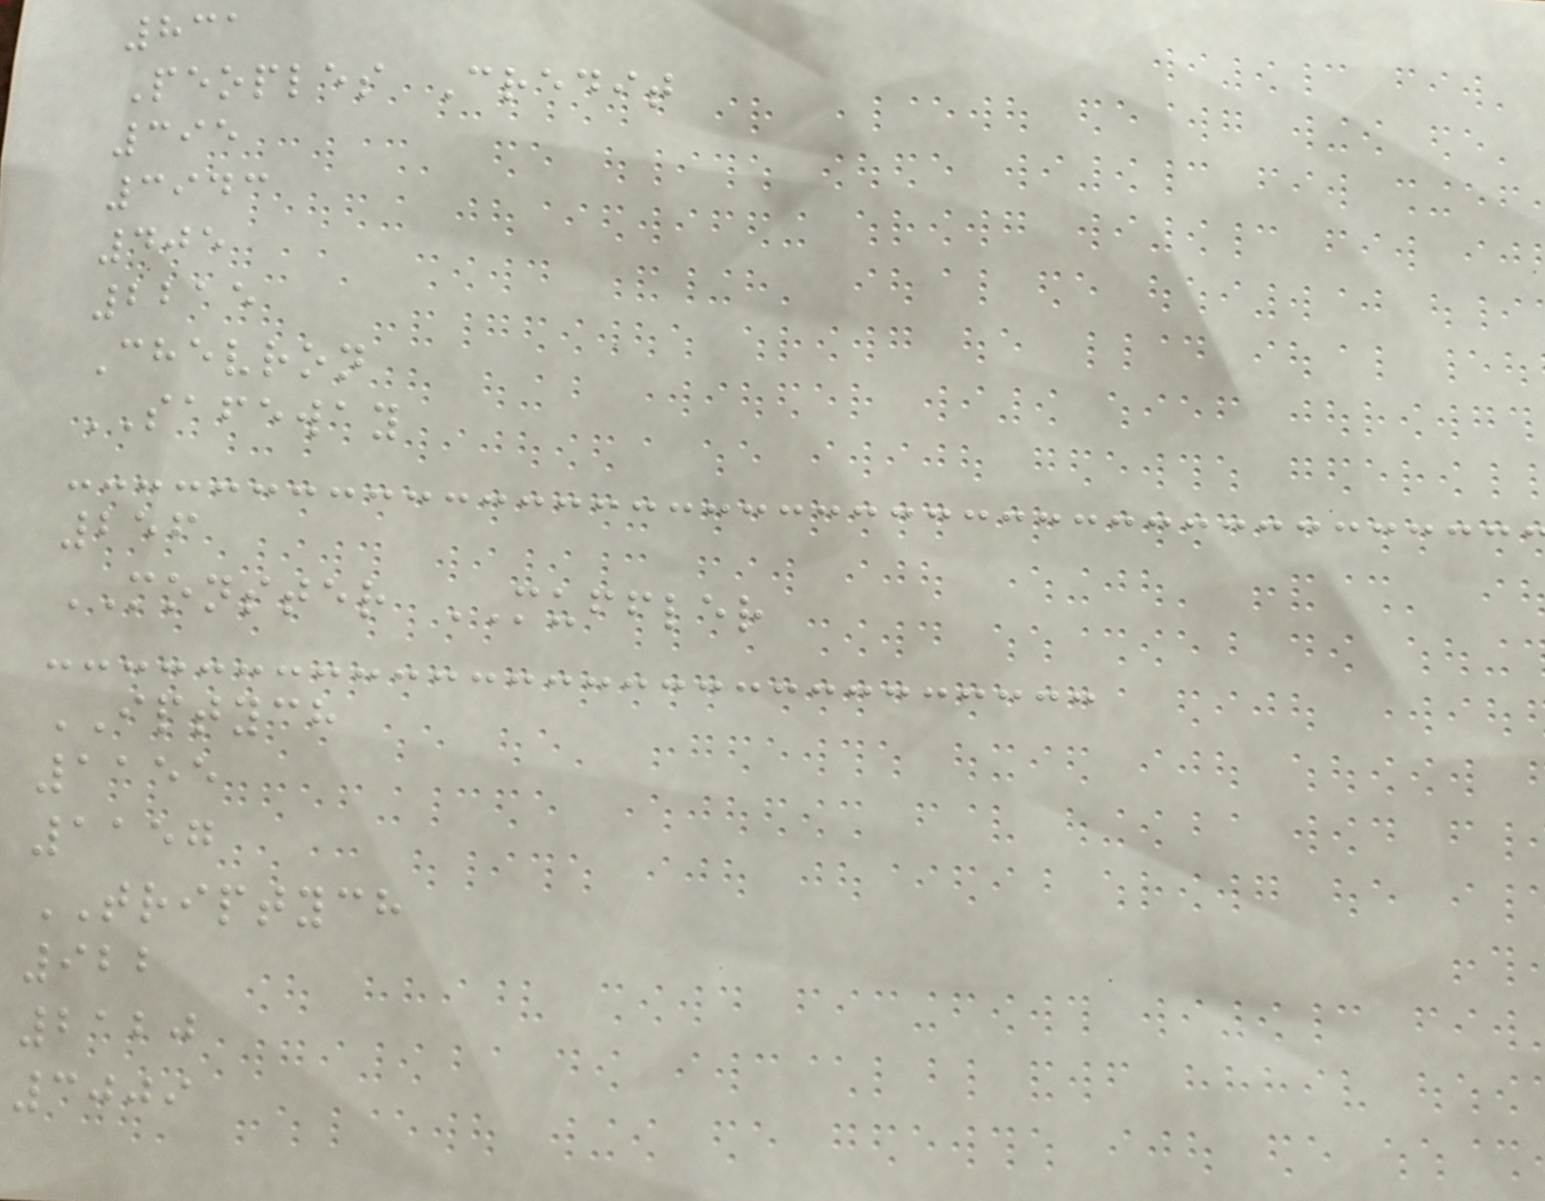831
Peoples Credit
395
3943
405
2215
Chevron
SAFEWAY
256
MONSTER MUFFLER
IPTYCH
1155
1157
TRIPTYCH
922
2120
3009
